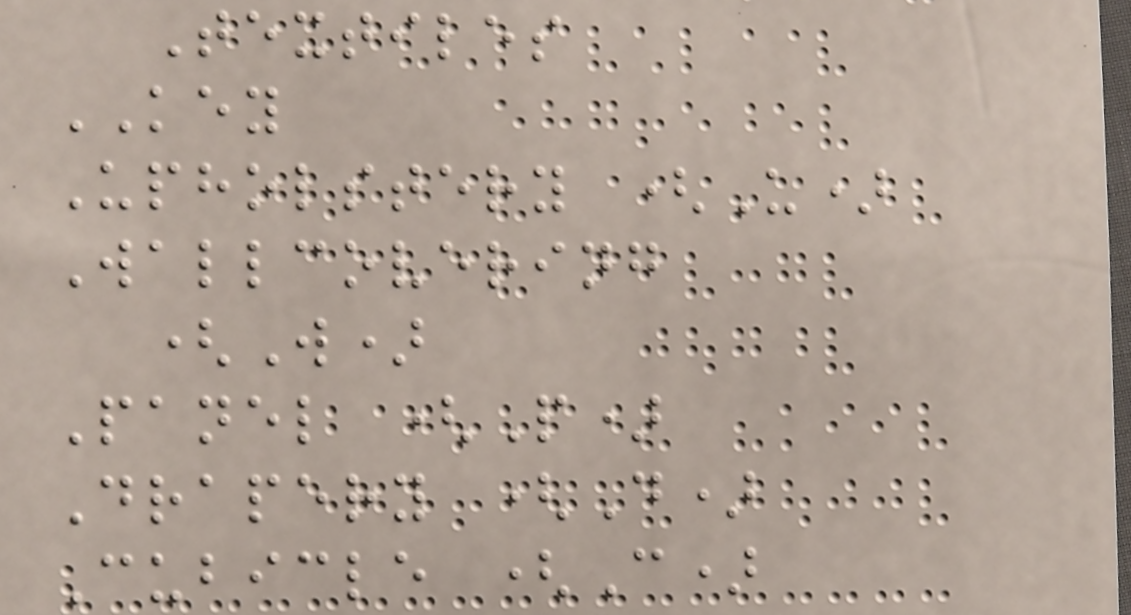Textiles
KEY
Upholstery (U)
Wallcovering
(W)
Panel (P)
Drapery (D)
Cubicle (C)
